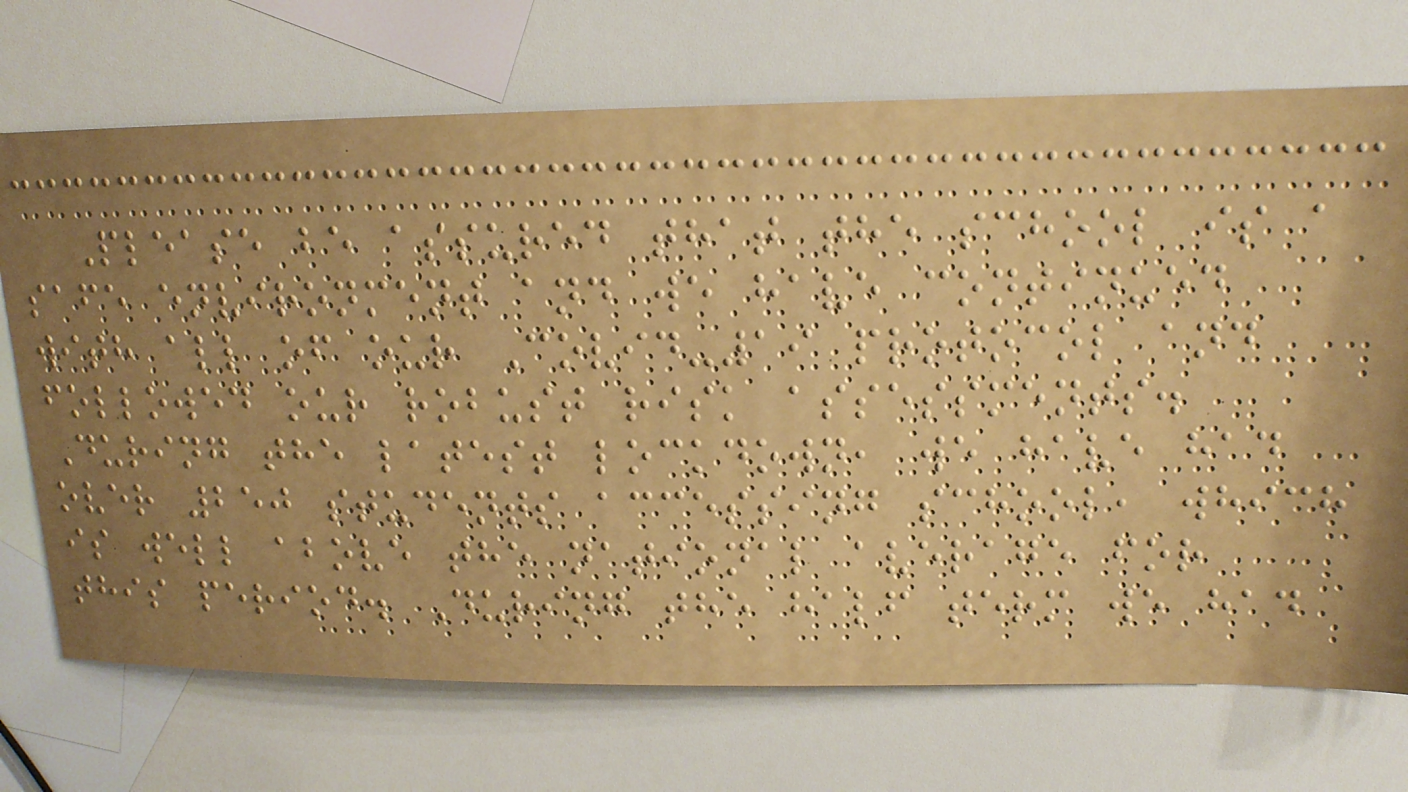Please be assured that the school is a
safe environment and we have continued
with all of our Covid-19 protocol and
followed our robust risk assessments.
During the latest lockdown, we have had
over 250 students accessing school, which
is well above the national average for
this period. During the half term we had
